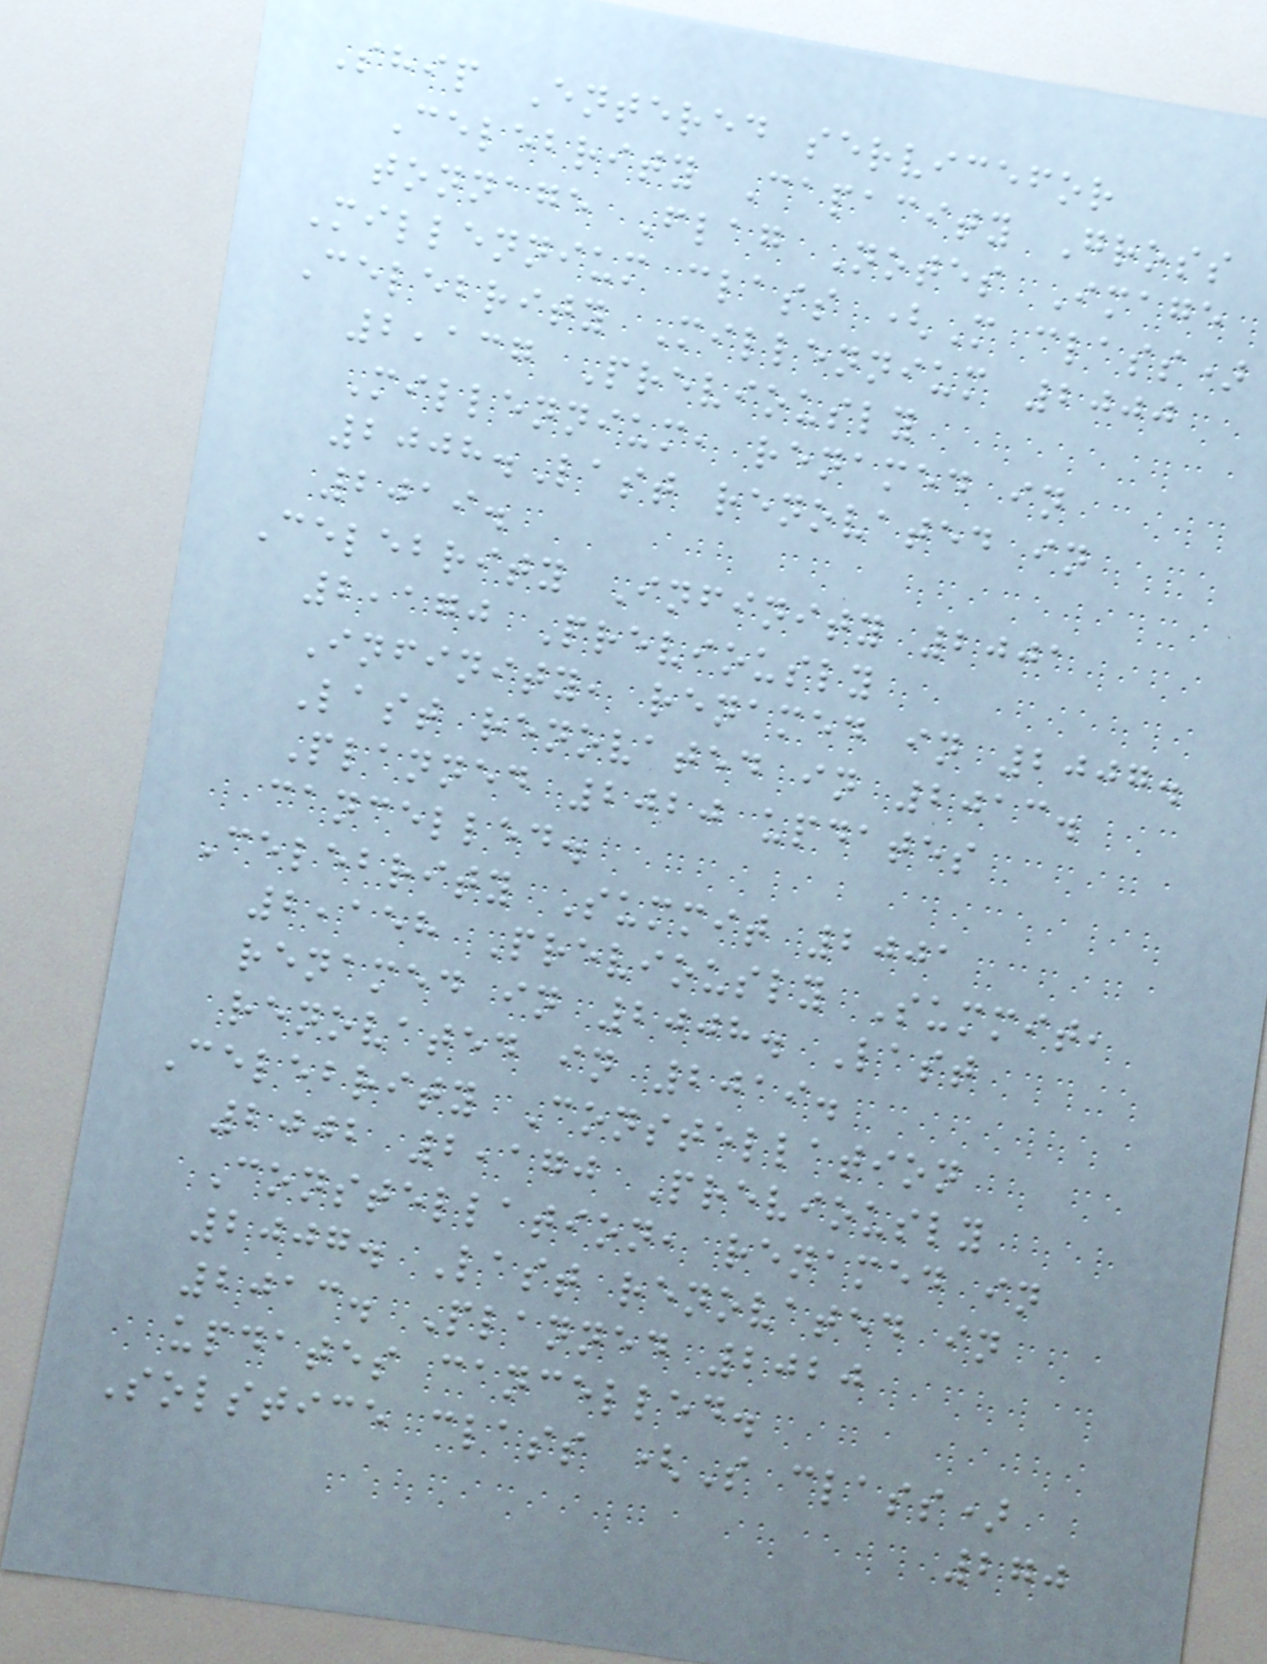Ship Entered servicefor
Celebrity Capacity Gross
tonnage Flag Notes Image
Millennium class (M class)
Celebrity Millennium 2000
2,137 Previously
Millennium, renamed in
2008.Last renovated in
2019.
Celebrity Infinity 2001
2,170 Previously
Infinity, renamed in 2007.
Last renovated in 2013.
Planned 2020 updates
cancelled.
Celebrity Summit 2001
2,158 Previously Summit,
renamed in 2008. Last
renovated in 2019.
Celebrity Constellation
2002 2,170 Previously
Constellation, renamed in
2007. Last renovated in
2013. Planned 2020
updates cancelled.
Solstice class (S class)
270
